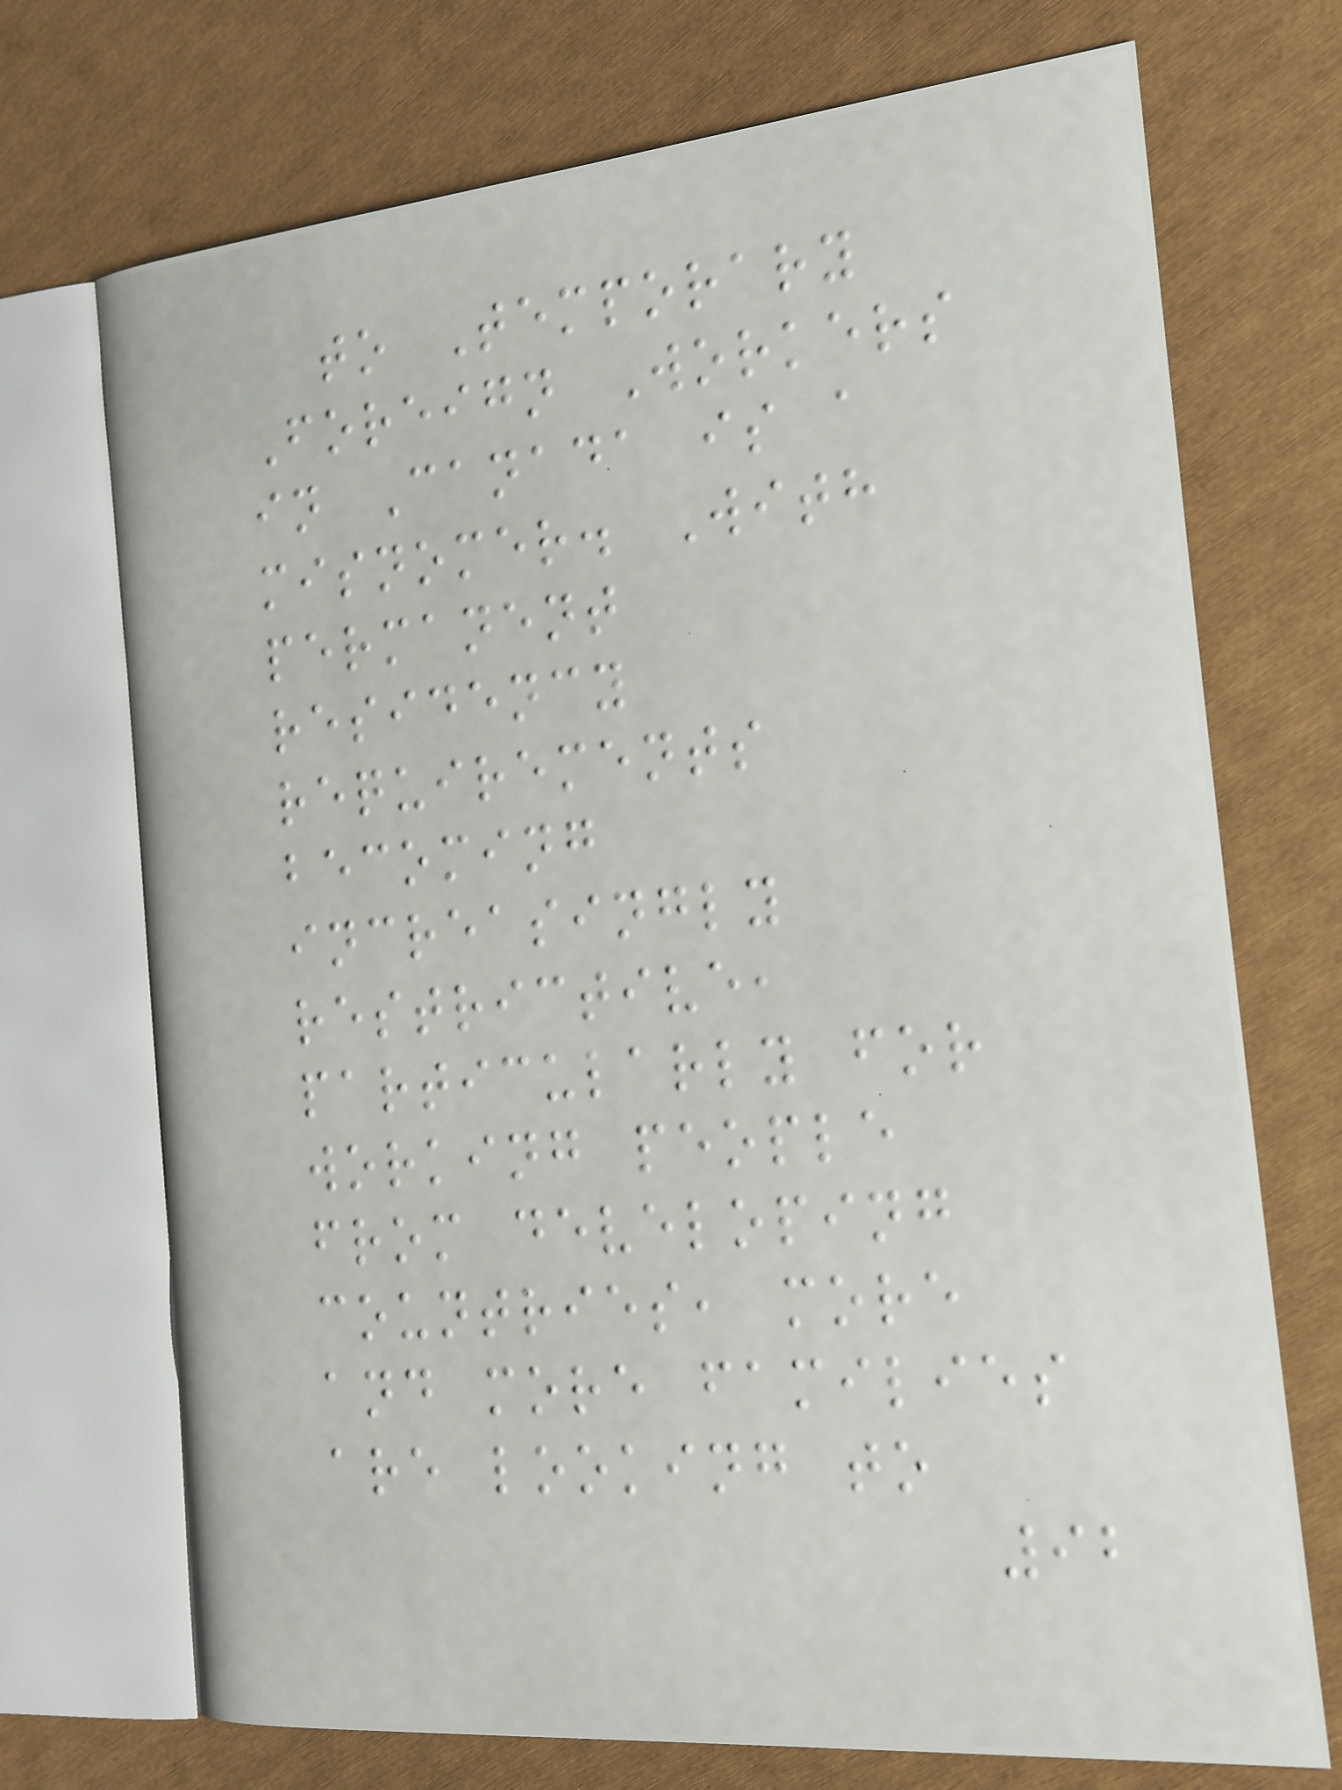to Temporary
Foreign Workers
in Canada is a
misnomer. With
permanent
residency
requirements
becoming
increasingly
restrictive,
particularly for
working people
from developing
countries, more
and more families
are looking to
92
